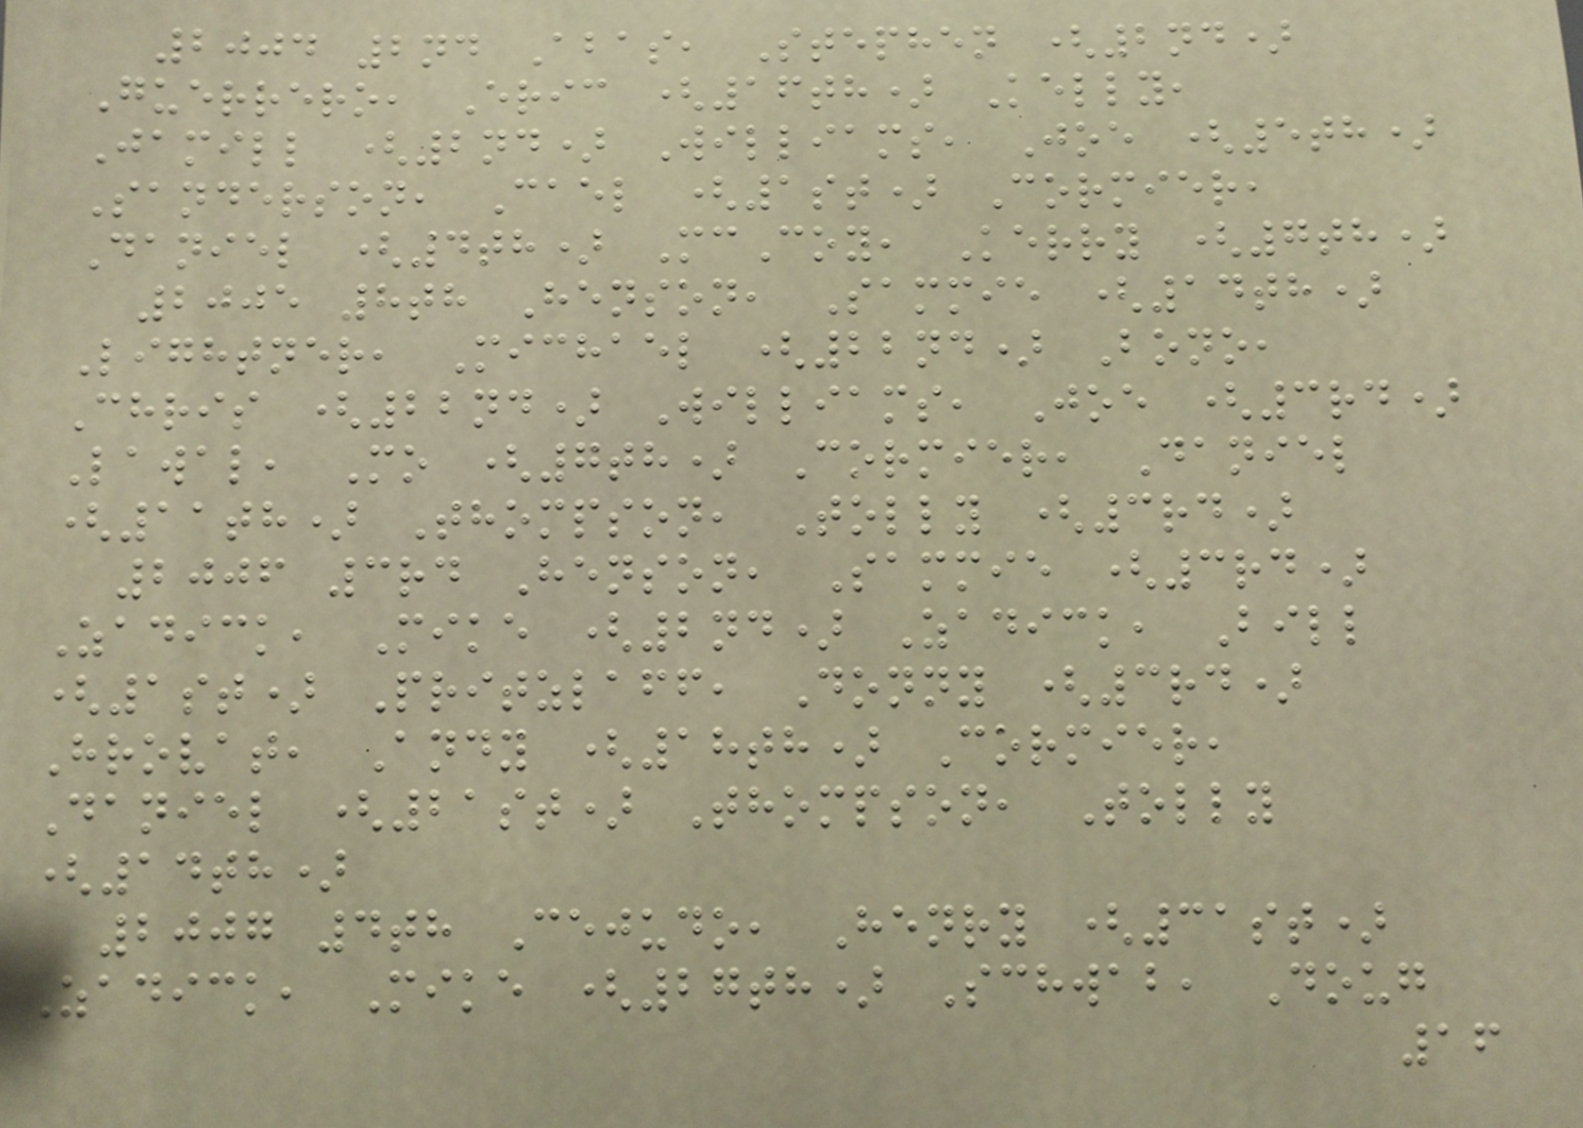2004 2nd Abas, Stephen (2nd)
Guerrero, Eric (16th) Kelly,
Jamill (2nd) Williams, Joe (5th)
Sanderson, Cael (1st) Cormier,
Daniel (4th) McCoy, Kerry (7th)
2005 8th Henson, Sammie (14th)
Lightner, Michael (22nd) Bono,
Chris (22nd) Williams, Joe (3rd)
Lawal, Mo (7th) Cormier, Daniel
(11th) Thompson, Tolly (3rd)
2006 3rd Henson, Sammie (3rd)
Zadick, Mike (2nd) Zadick, Bill
(1st) Pritzlaff, Donny (3rd)
Hrovat, Andy (18th) Cormier,
Daniel (21st) Thompson, Tolly
(14th)
2007 4th Cejudo, Henry (31st)
Zadick, Mike (27th) Schwab, Doug
16
